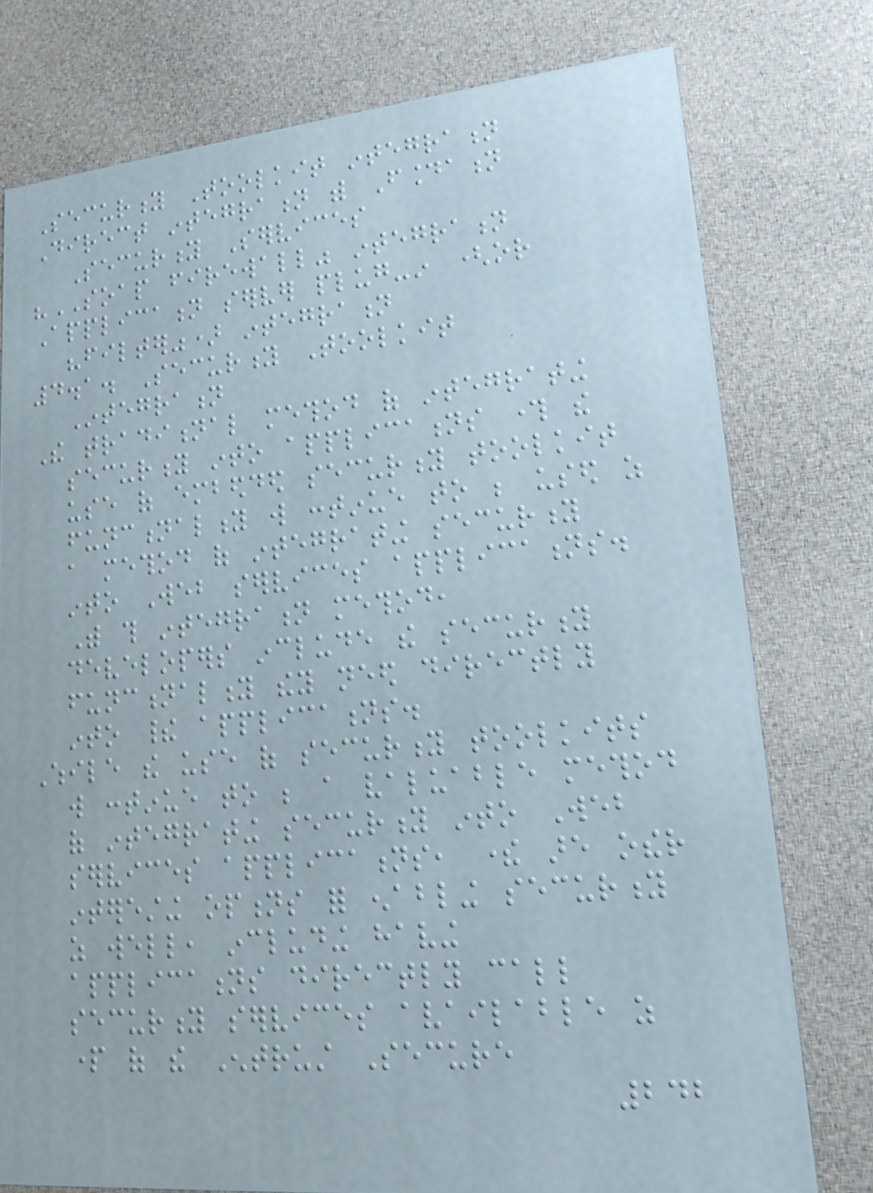Security Toolkit integration
Direct integration with Foundation
Security Services
"SOAP firewall" integration
Application server plug-in (or
"filter") integration
4.1. Security Toolkit
Integration
The traditional method of integrating
security into applications through the
use of embedded security toolkit
functionality will continue to be used as
a method of integrating security
into Web services applications.
With this integration method,
developers include the security
functionality they need directly
into their applications.
While the use of security toolkits
will continue to be a valuable method
of integrating security into Web
services applications, there are other
interesting options for enabling security
as well, including having
applications directly call
security services available as
part of the Entrust Secure
242
